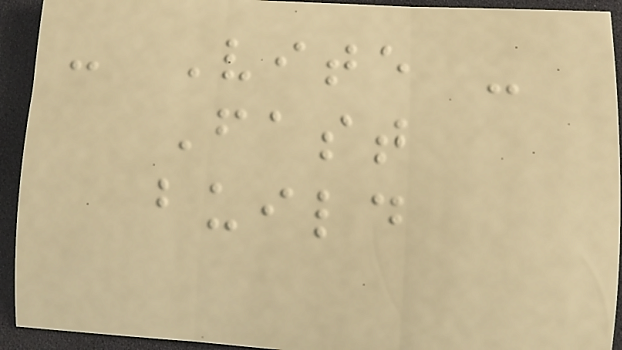- Vite -
Fast
build
